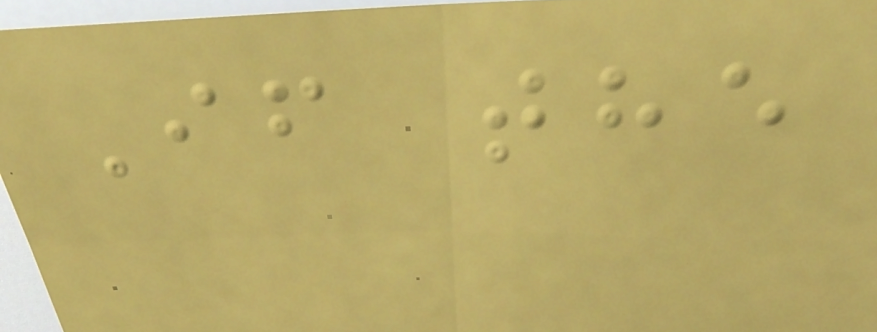If the
